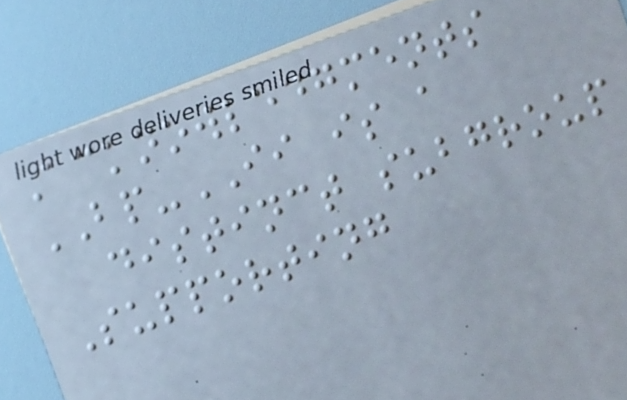Acknowledgments
BP-II is a
distinct subgroup
Supporting
